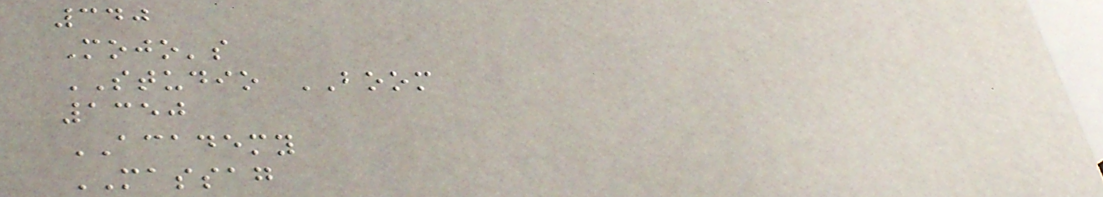340
Mojo's
STUDIO BOOM
1350
ACADEMY
MASSAG
